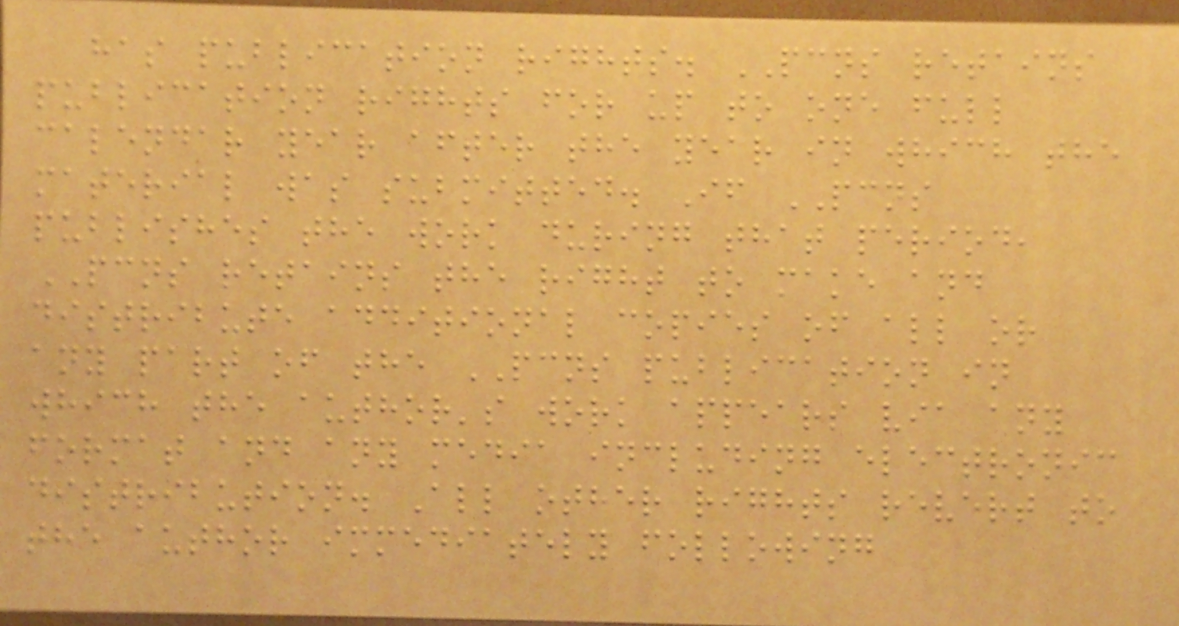has publication rights. PCNS retains
publication rights for up to one full
calendar year after the year in which the
material was submitted. If PCNS
publishes the work during that period,
PCNS retains the right to make and
distribute additional copies of all or
any part of the PCNS publication in
which the author's work appears via any
format and any media including electronic
distribution. All other rights revert to
the author immediately following
